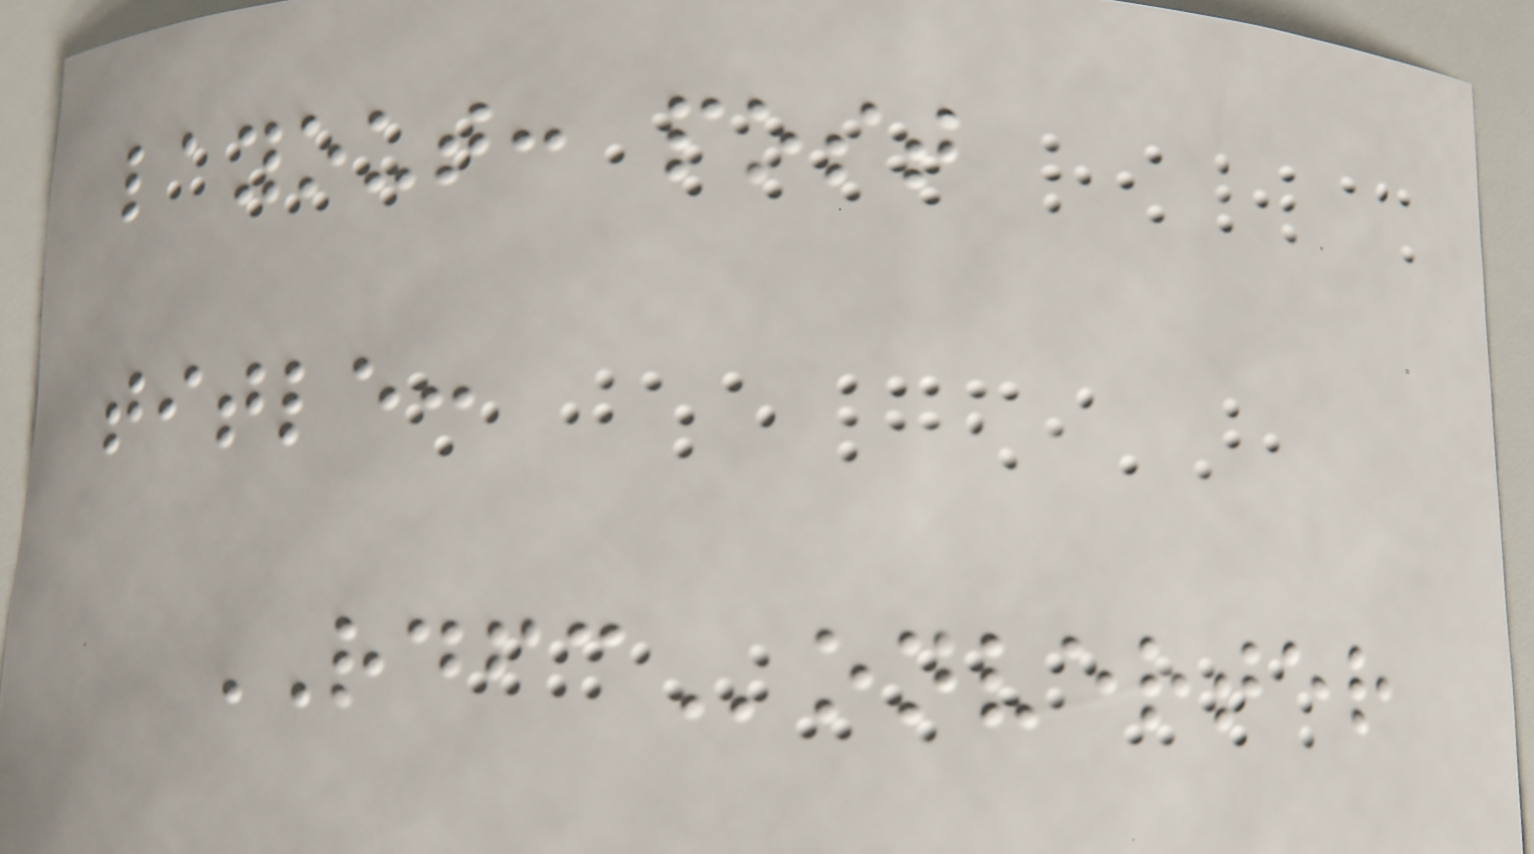layout: post
title:
RDFConverter
